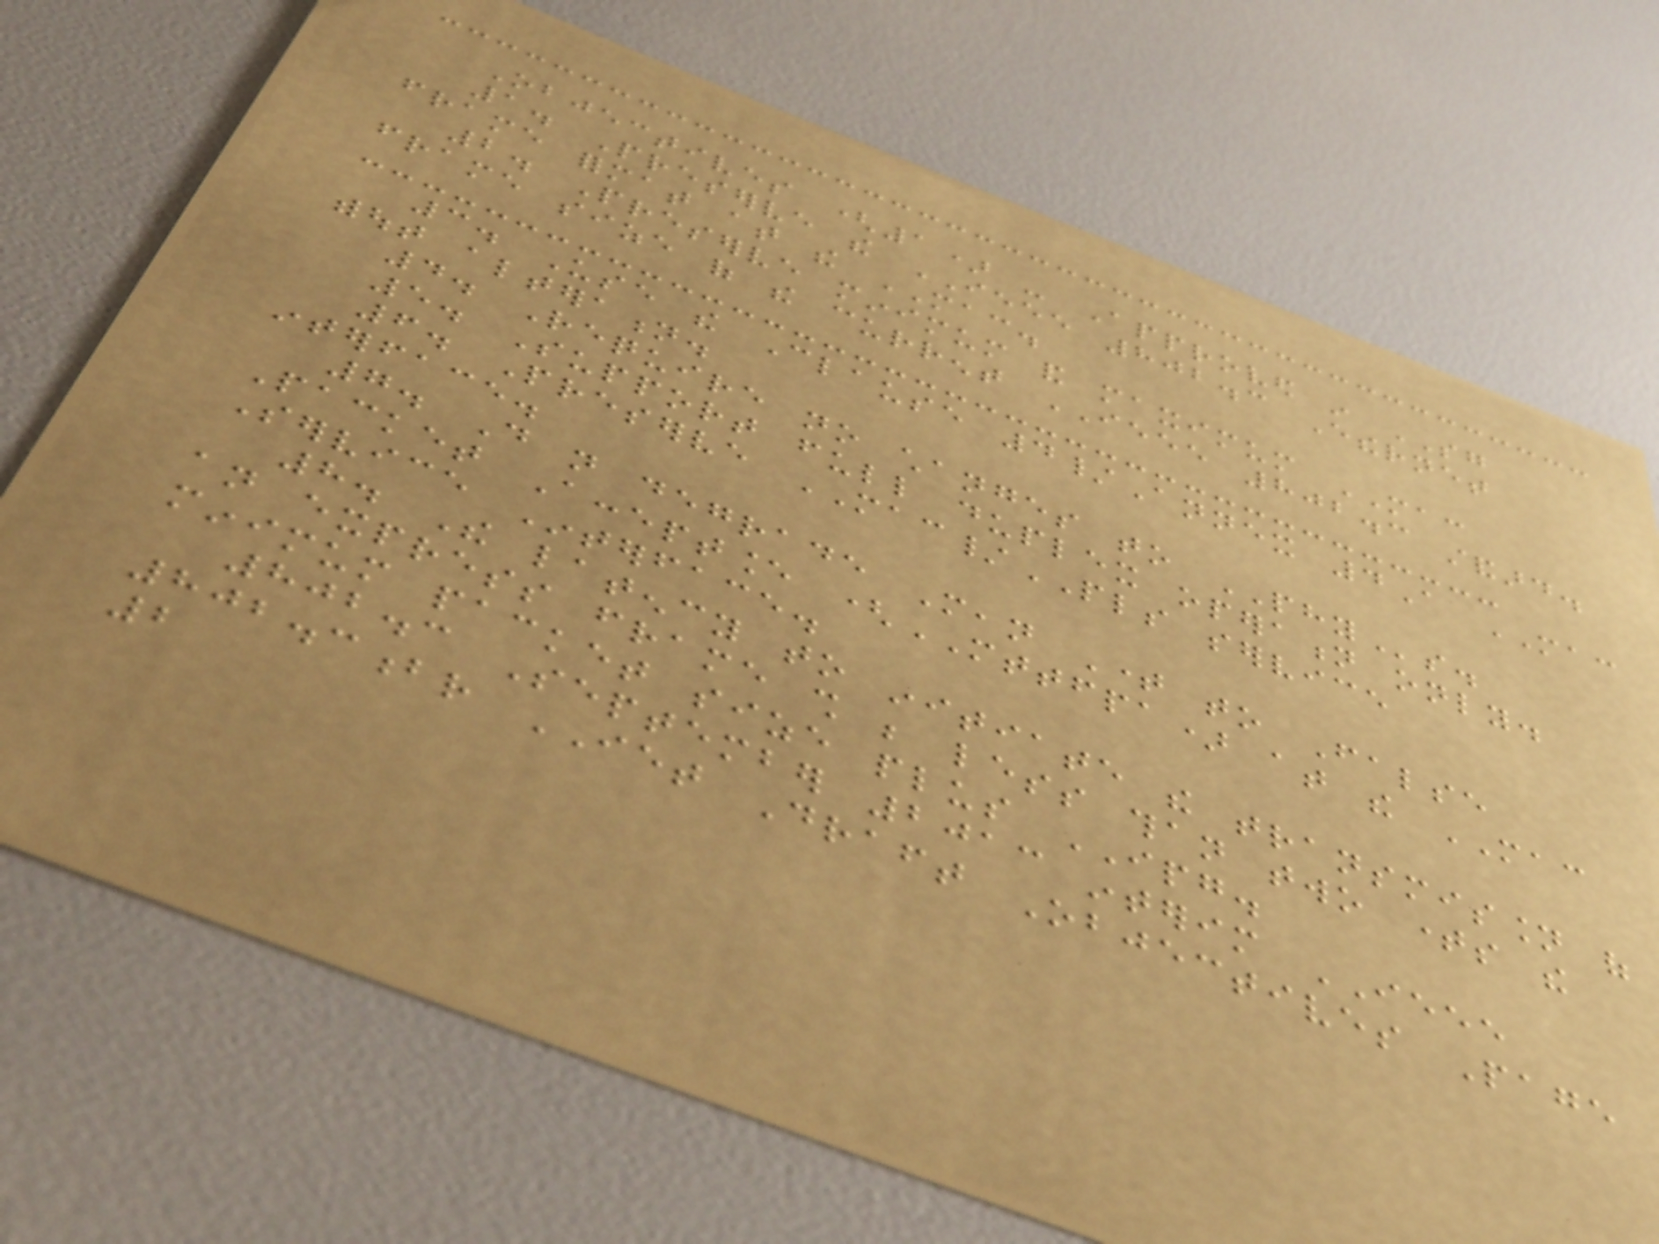Objectives (1) - Approved in SG
1. Preserve the IEEE 802.3 Ethernet
frame format at the MAC.
2. Preserve minimum and maximum MAC
frame size of the current IEEE 802.3 standard.
3. Use the Clause 4/Annex 4A MAC
without alteration.
4. Require no changes to PHYs.
5. Support full duplex operation only.
6. Preserve MAC/PLS service
interface.
7. Do not degrade Mean Time to False
Packet Acceptance (MTTFPA) at the MAC
Service Interface.
8. The latency to initiate the transmission of
an express frame shall be less than two times the
minimum packet size plus IPG.
802.3 September 2013 interim IEEE
802.3br IET Draft Objectives Page
2
